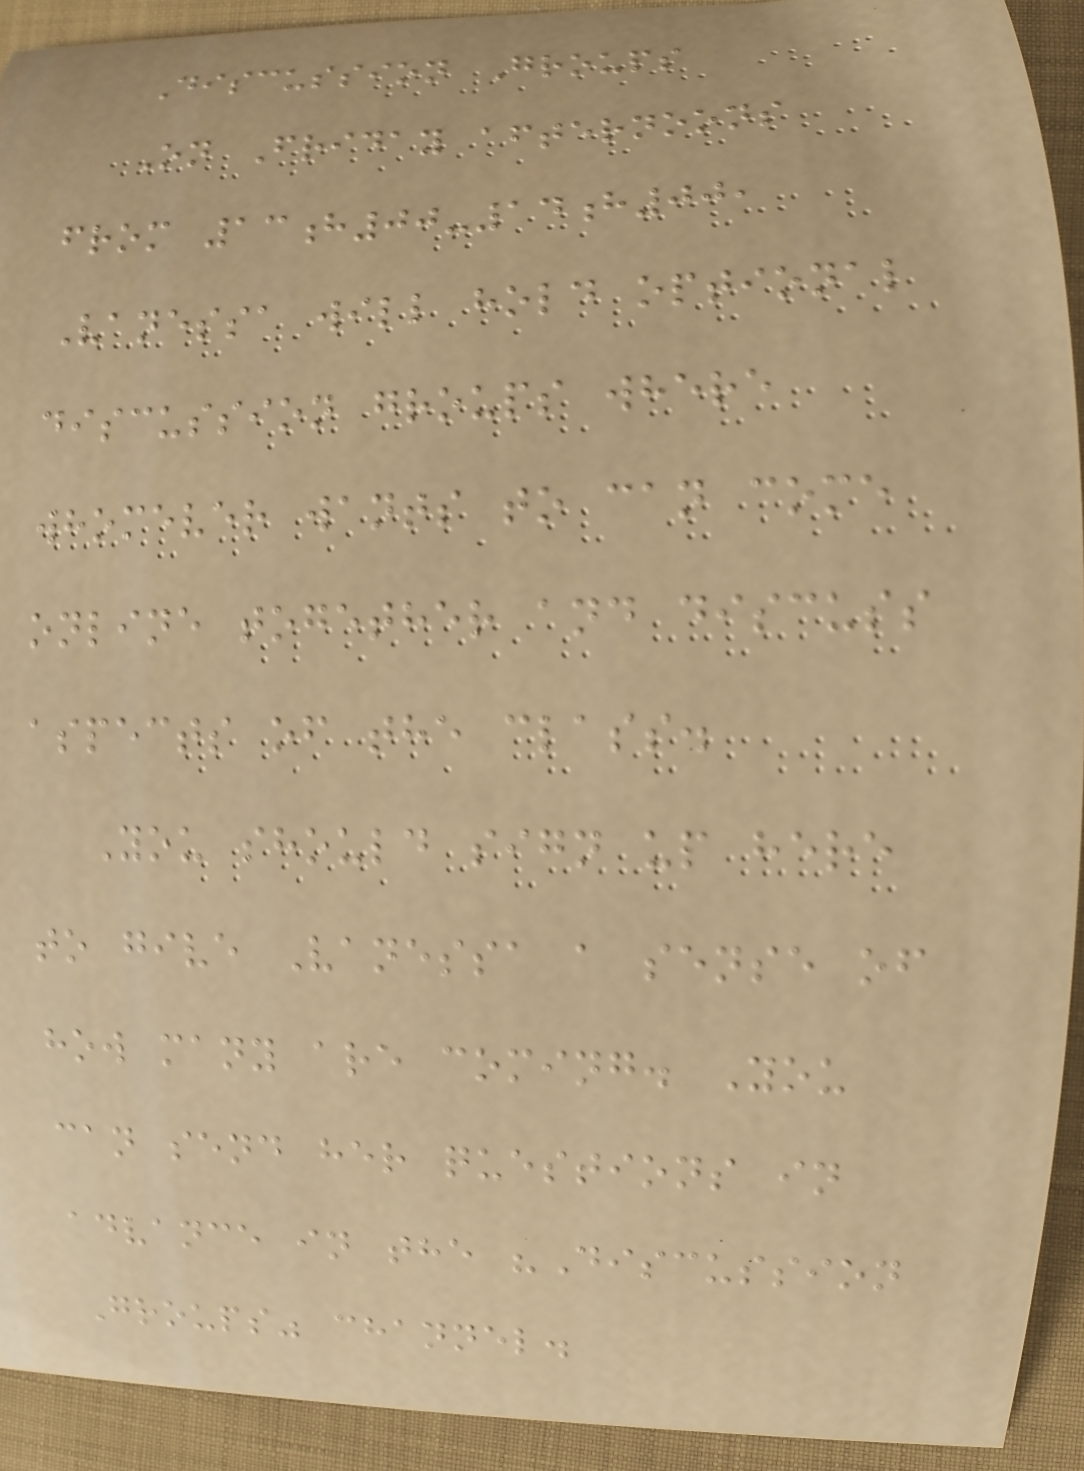Discussion Groups
On Friday afternoons
from 13h00-14h00,
Vanessa will hold optional
discussion groups where
whomever wants to can come
online together and discuss
aspects of the class.
You should sign up here
to give Vanessa a sense of
how many are coming. You
can send her questions in
advance in the "Discussion
Groups" channel.
